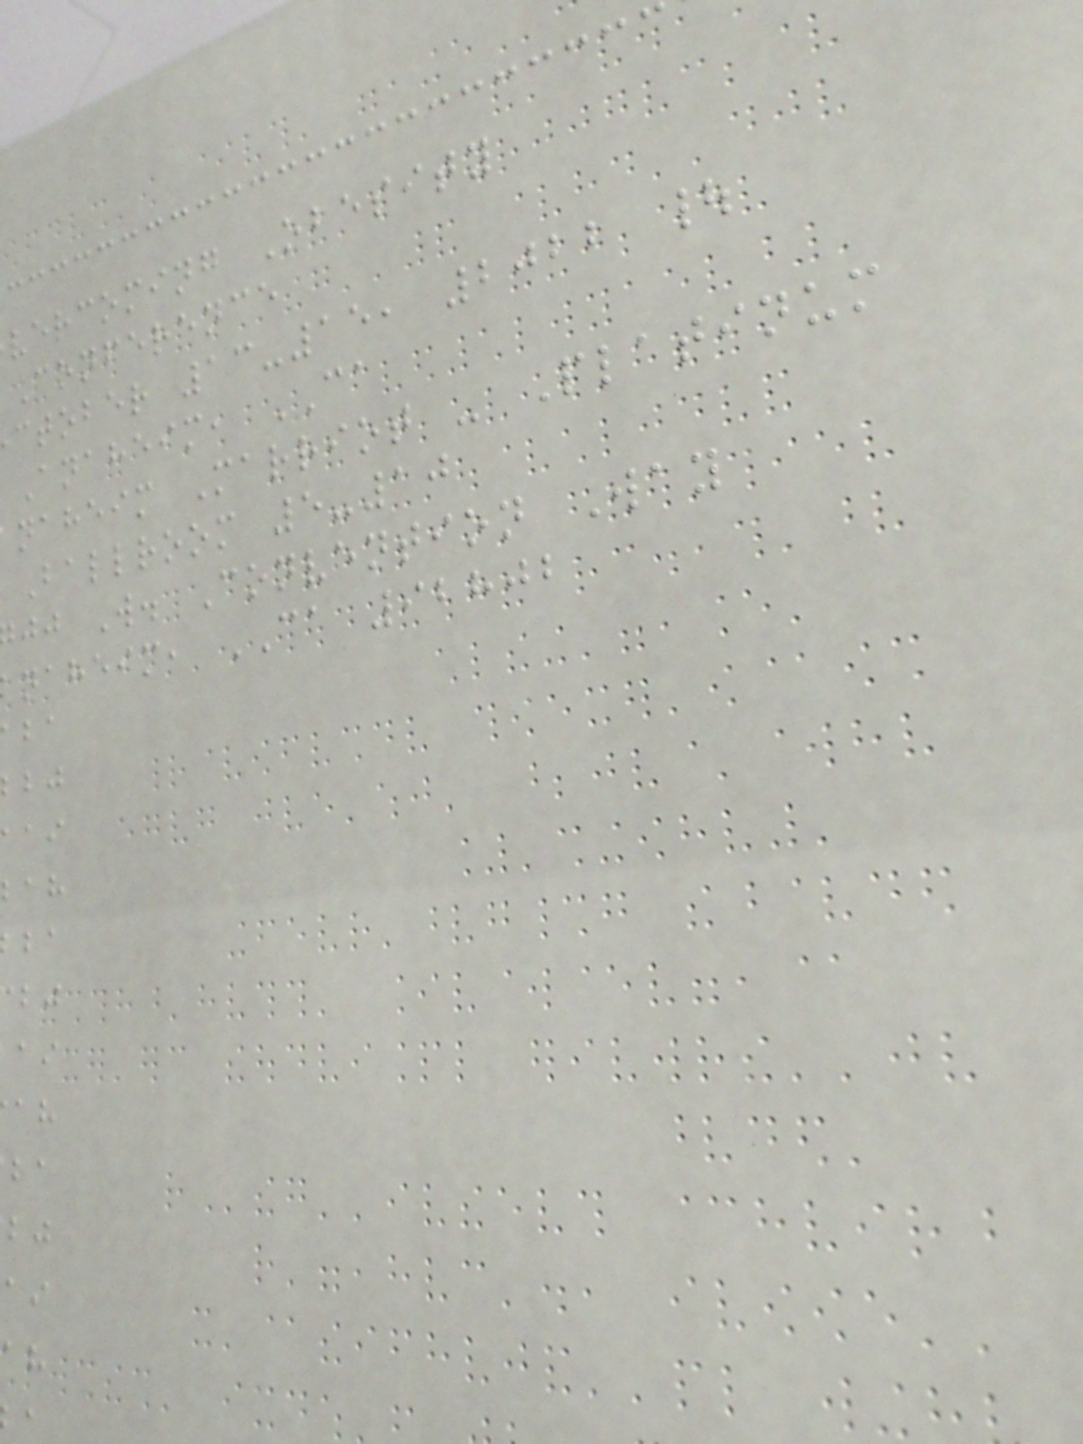vercoming Obesity
Conference
ctober 13-15, 2022 |
Anaheim, CA
naheim Marriot - Platinum
Ballroom 5-10
jj W. Convention Way
naheim, CA 92802
